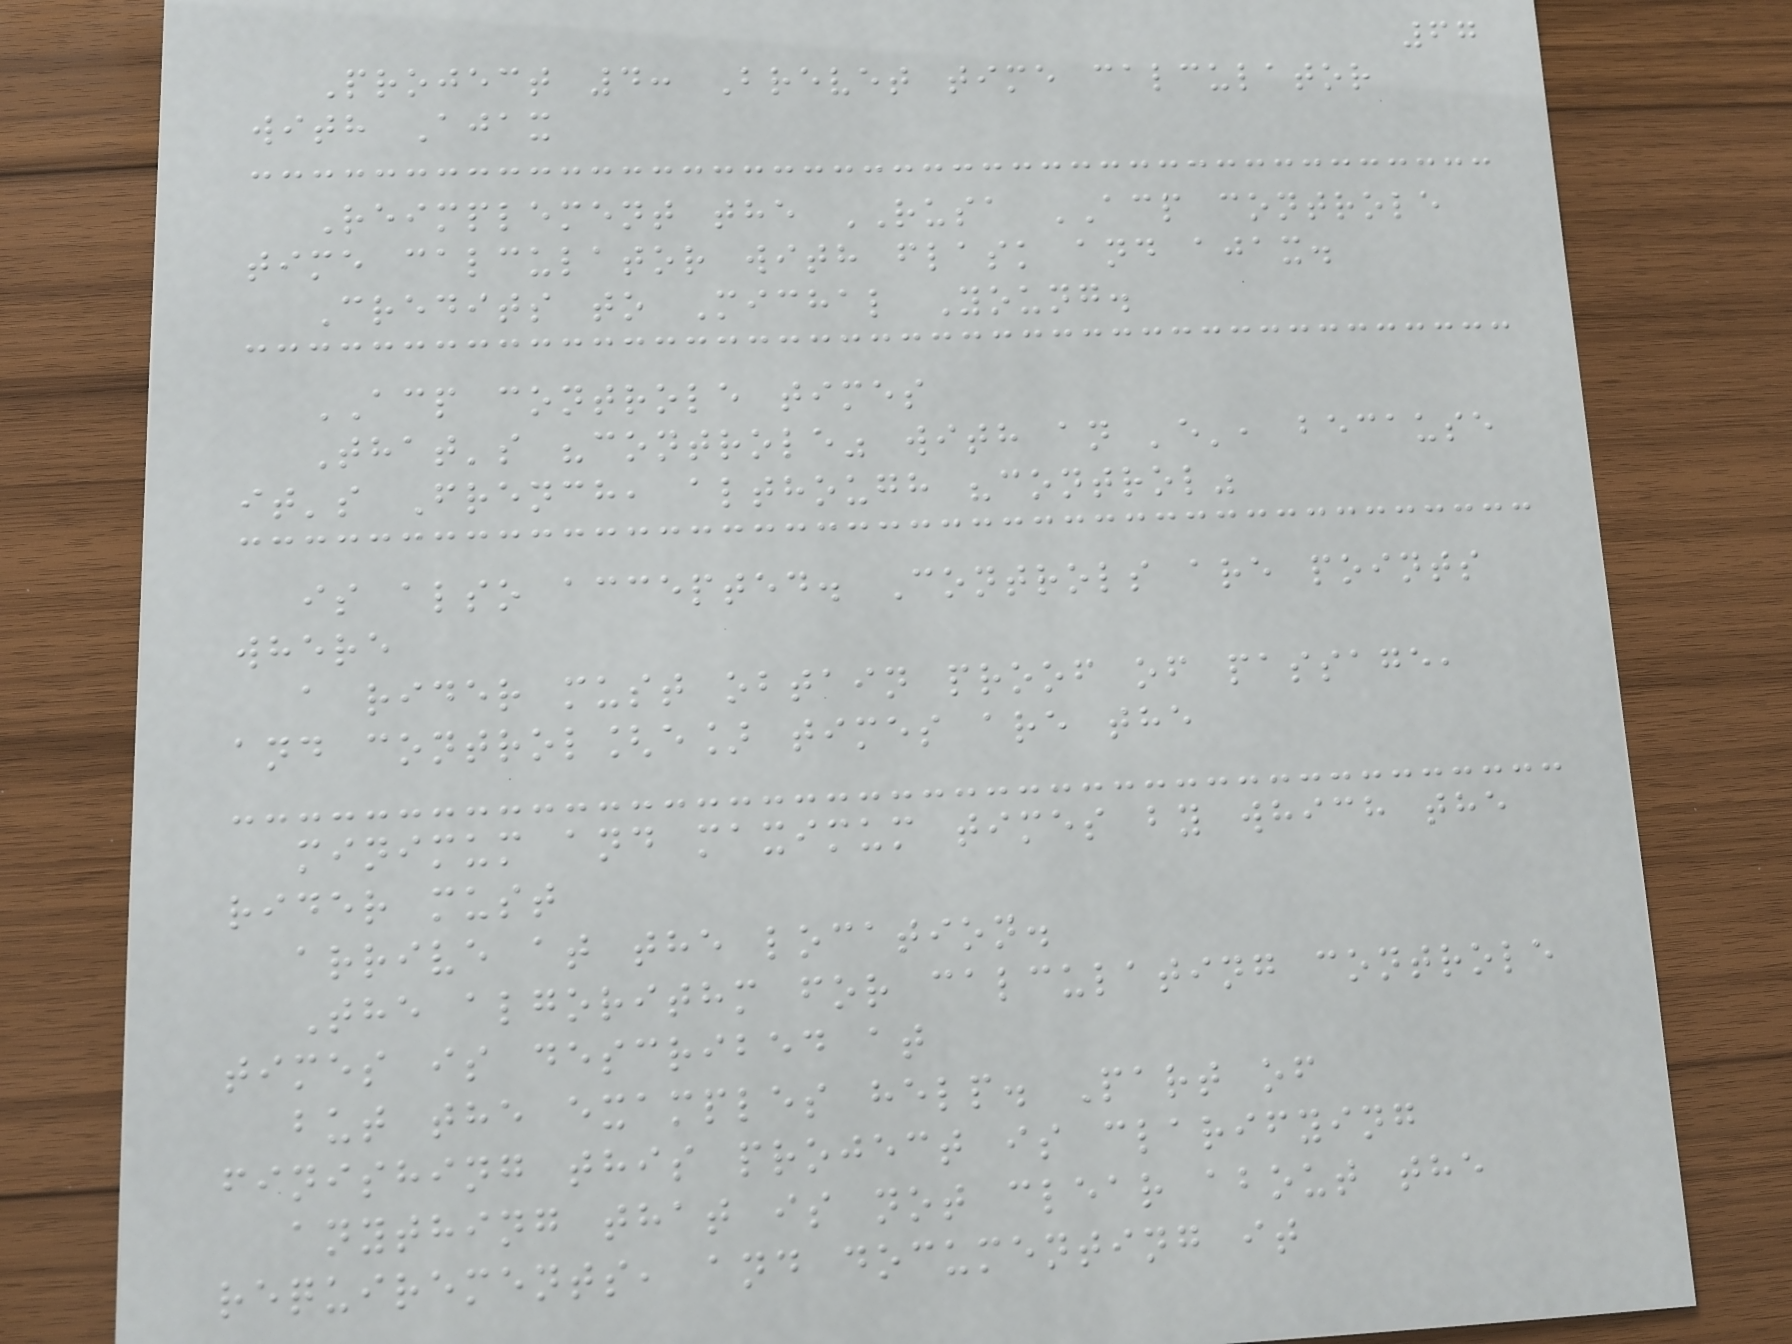67
Project 4: Brevet time calculator
with Ajax
Reimplement the RUSA ACP controle
time calculator with flask and ajax.
Credits to Michal Young.
ACP controle times
That's "controle" with an 'e', because
it's French, although "control"
is also accepted. Controls are points
where
a rider must obtain proof of passage,
and control[e] times are the
minimum and maximum times by which the
rider must
arrive at the location.
The algorithm for calculating controle
times is described at
but the examples help. Part of
finishing this project is clarifying
anything that is not clear about the
requirements, and documenting it
